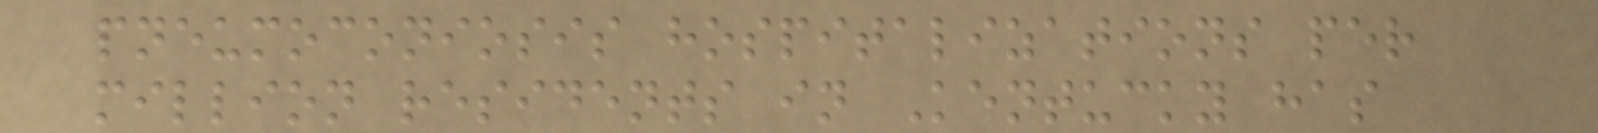pneumoconiosis hospitalizations per
million residents in Kentucky has
